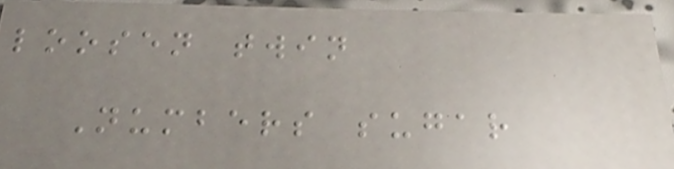loosen twin
Numbers sugar
